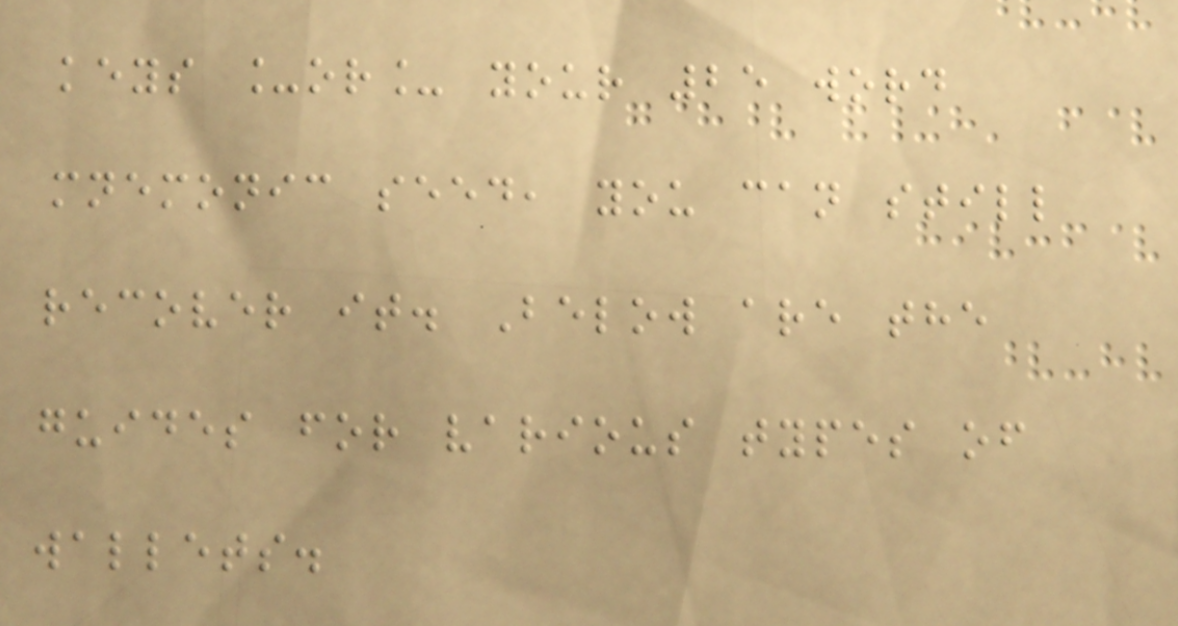keys _or_ your 25 word
mnemonic seed, you can still
recover it. Below are the
guides for various types of
wallets.
